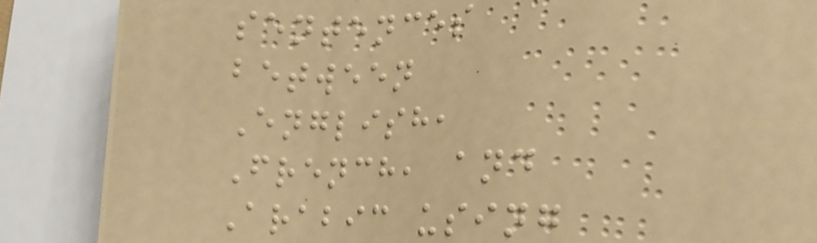sentences
between
English,
French, and
Arabic using
